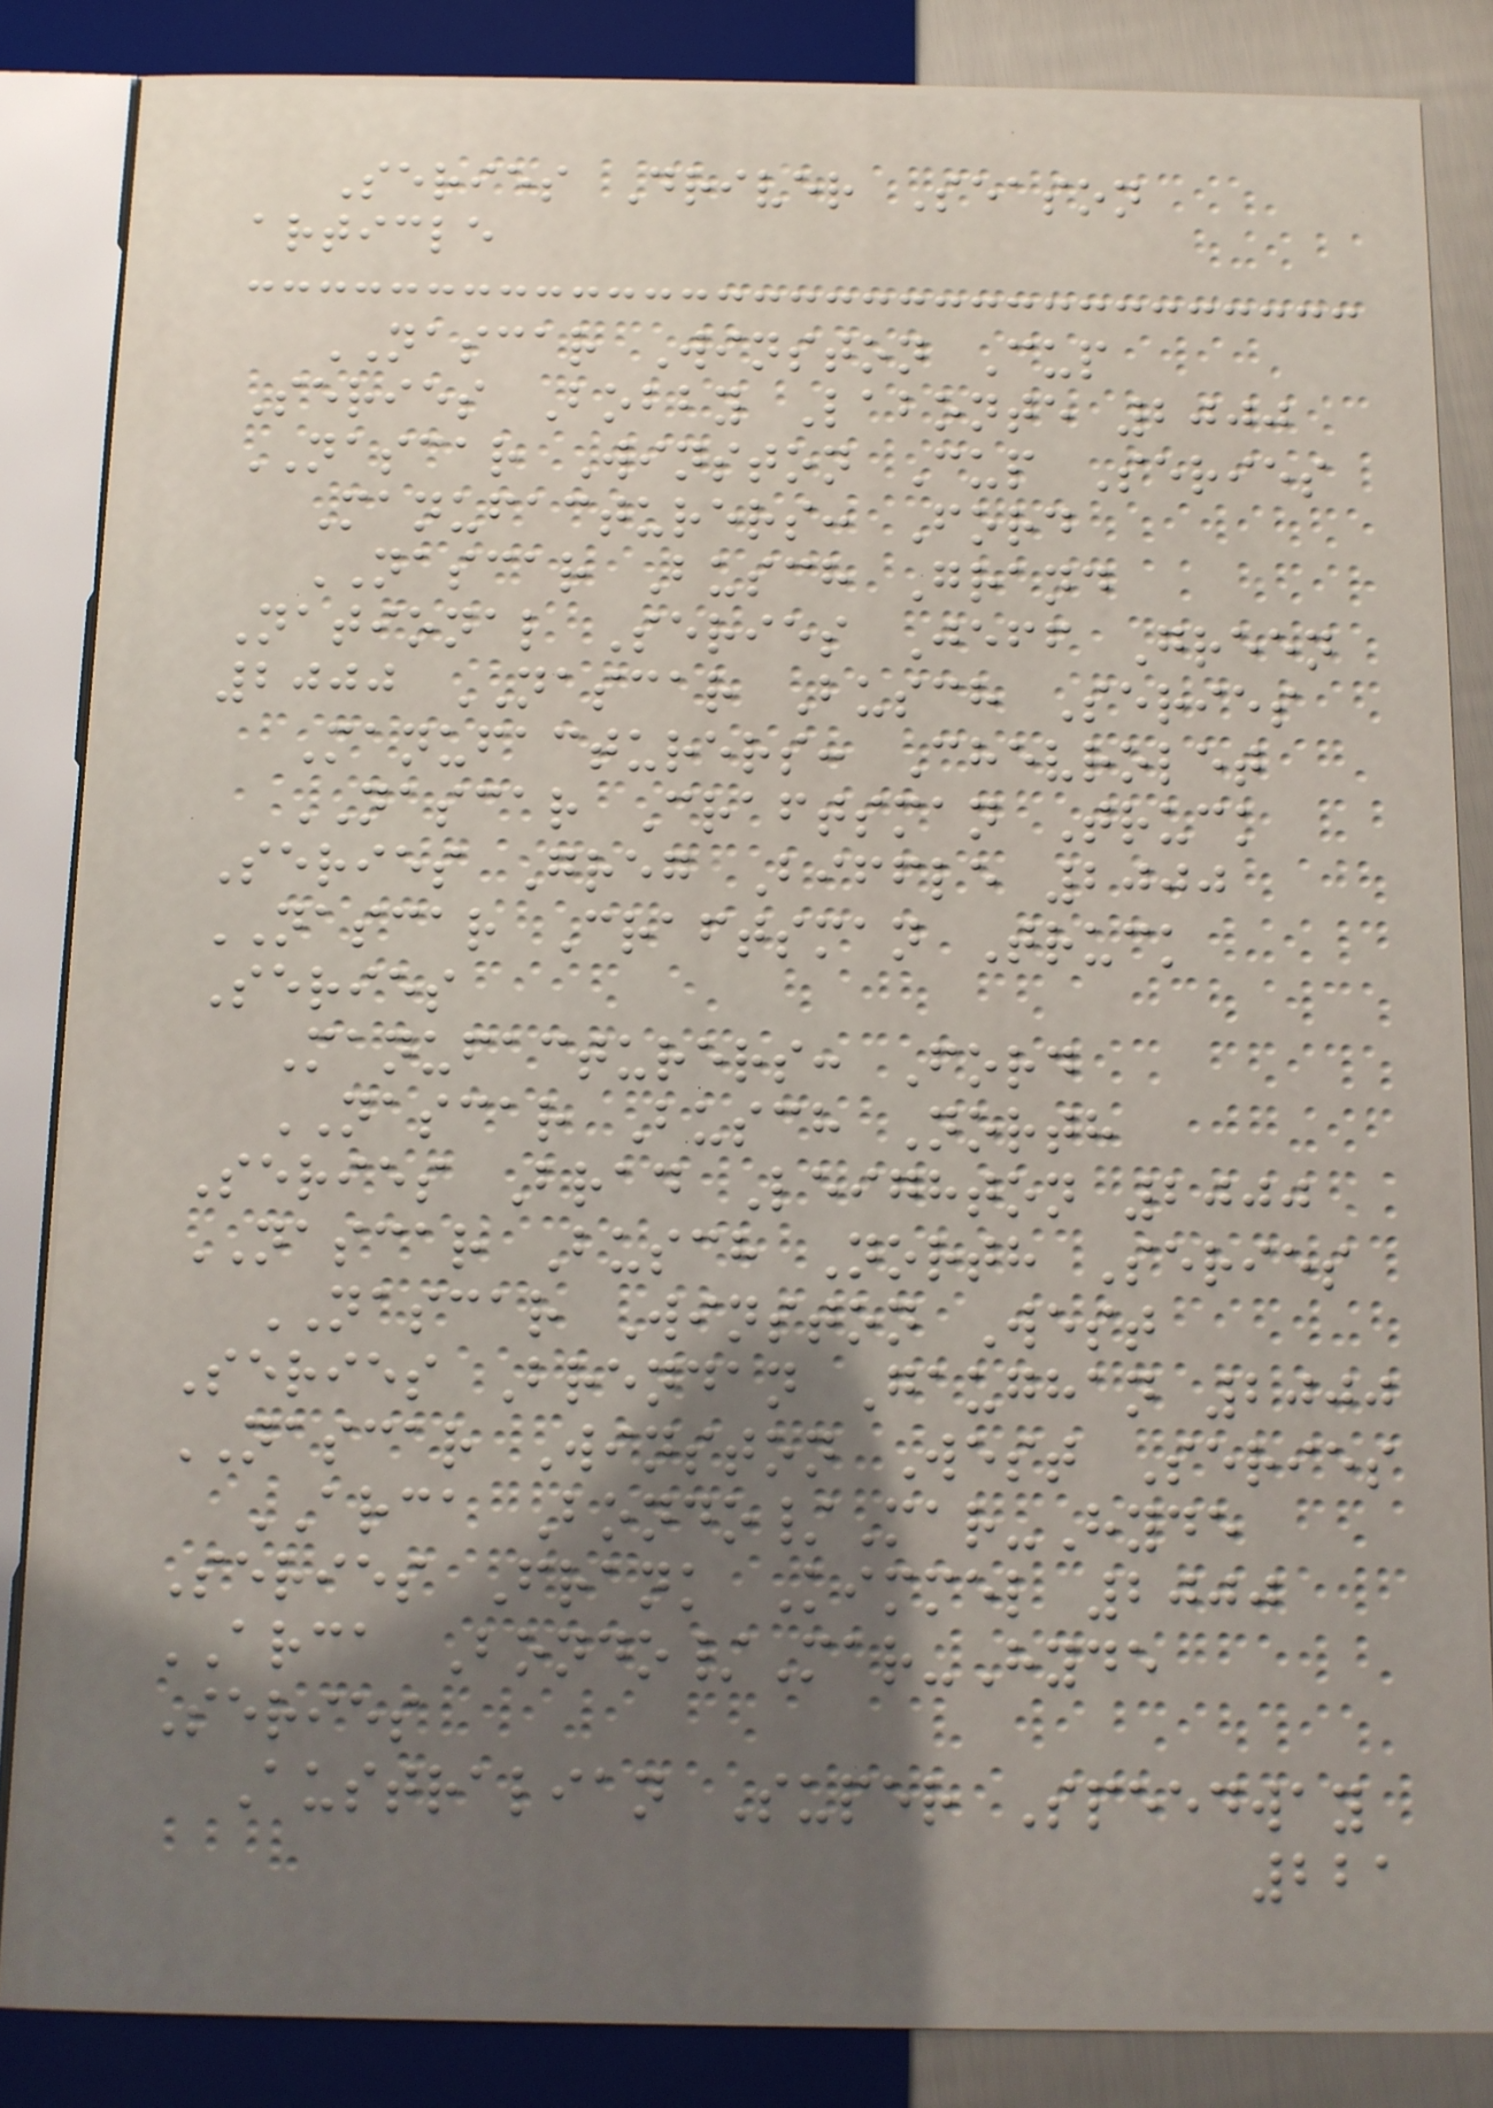Series Driver Season
article
NASCAR Winston Cup
Series Bobby Labonte 2000
NASCAR Winston Cup Series
Manufacturers: Ford
NASCAR Busch Grand
National Series Jeff Green
2000 NASCAR Busch Series
Manufacturers: Chevrolet
NASCAR Craftsman Truck
Series Greg Biffle 2000
NASCAR Craftsman Truck
Series
Manufacturers: Ford
NASCAR Busch North
Series Brad Leighton 2000
NASCAR Busch North Series
NASCAR Winston West
Series Brendan Gaughan 2000
NASCAR Winston West Series
ARCA Bondo/Mar-Hyde
Series Frank Kimmel 2000
ARCA Bondo/Mar-Hyde
Series
Australian Super Speedway
221
